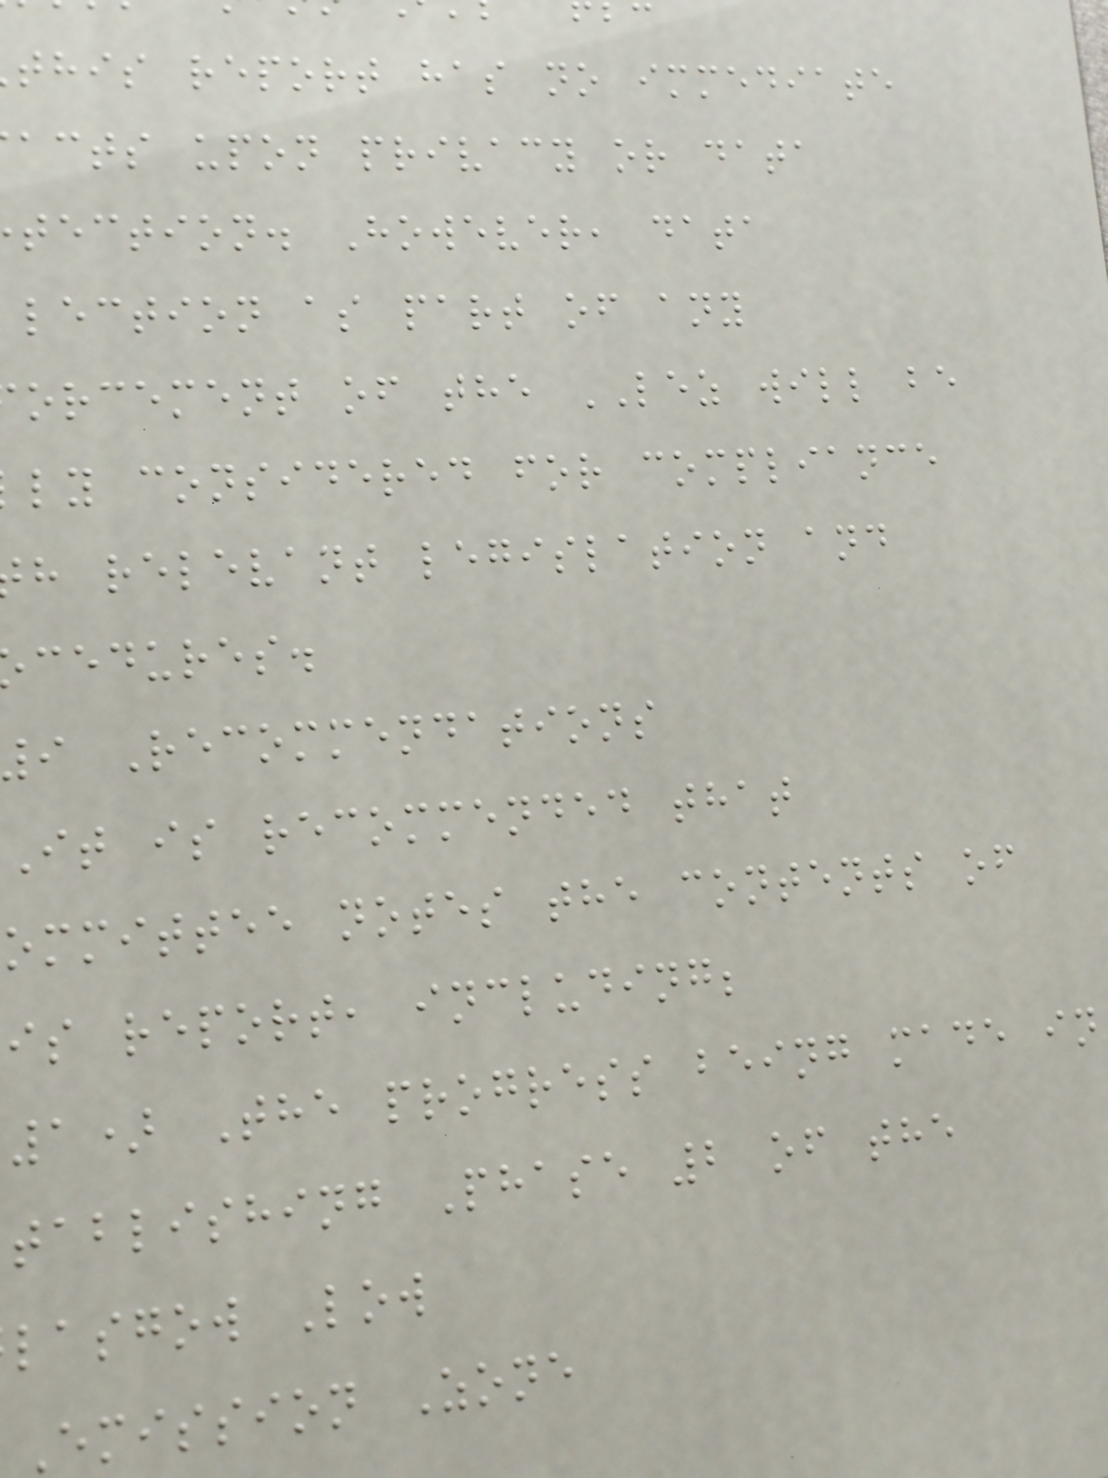this report has no immediate
acts upon privacy or data
tection. However, data
lection as part of any
orcement of the LEZ will be
ly considered for compliance
h relevant legislation and
cedures.
i Recommendations
It is recommended that
ommittee notes the contents of
is report, including;
1) The progress being made in
tablishing Phase 2 of the
lasgow Low
Emission Zone
